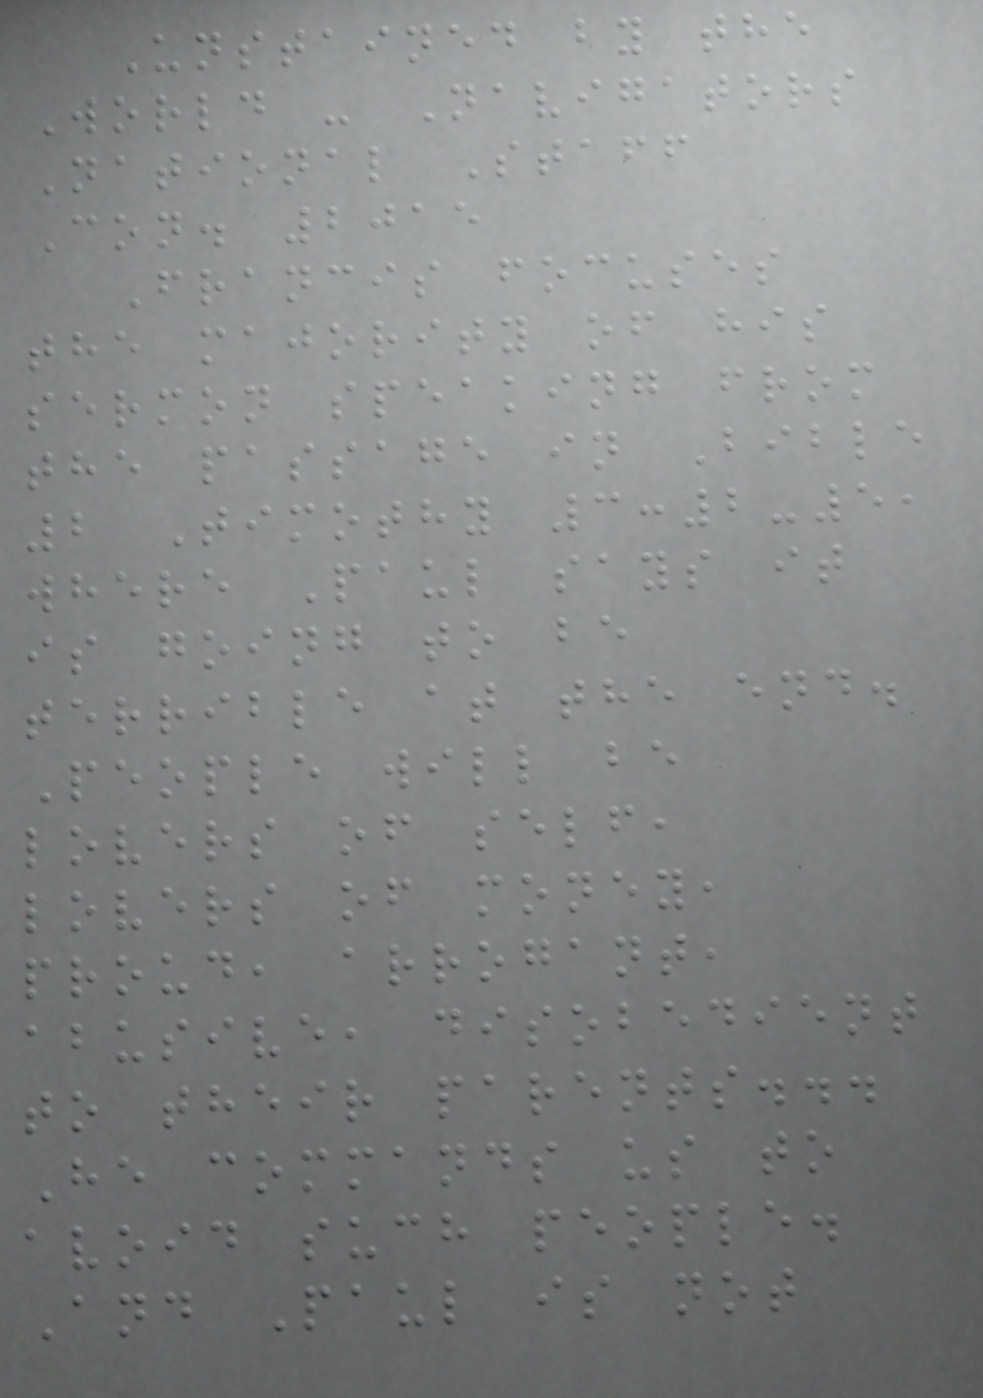Unstained by the
World - Navigators
National Staff
Con. 2015
Francis focuses
the majority of his
sermon speaking from
the passage in Bible
2 Timothy 3:2-5,
where Paul says it
is going to be
terrible at the end.
People will be
lovers of self,
lovers of money,
proud, arrogant,
abusive, disobedient
to their parents...
He commands us to
avoid such people.
And Paul is not
